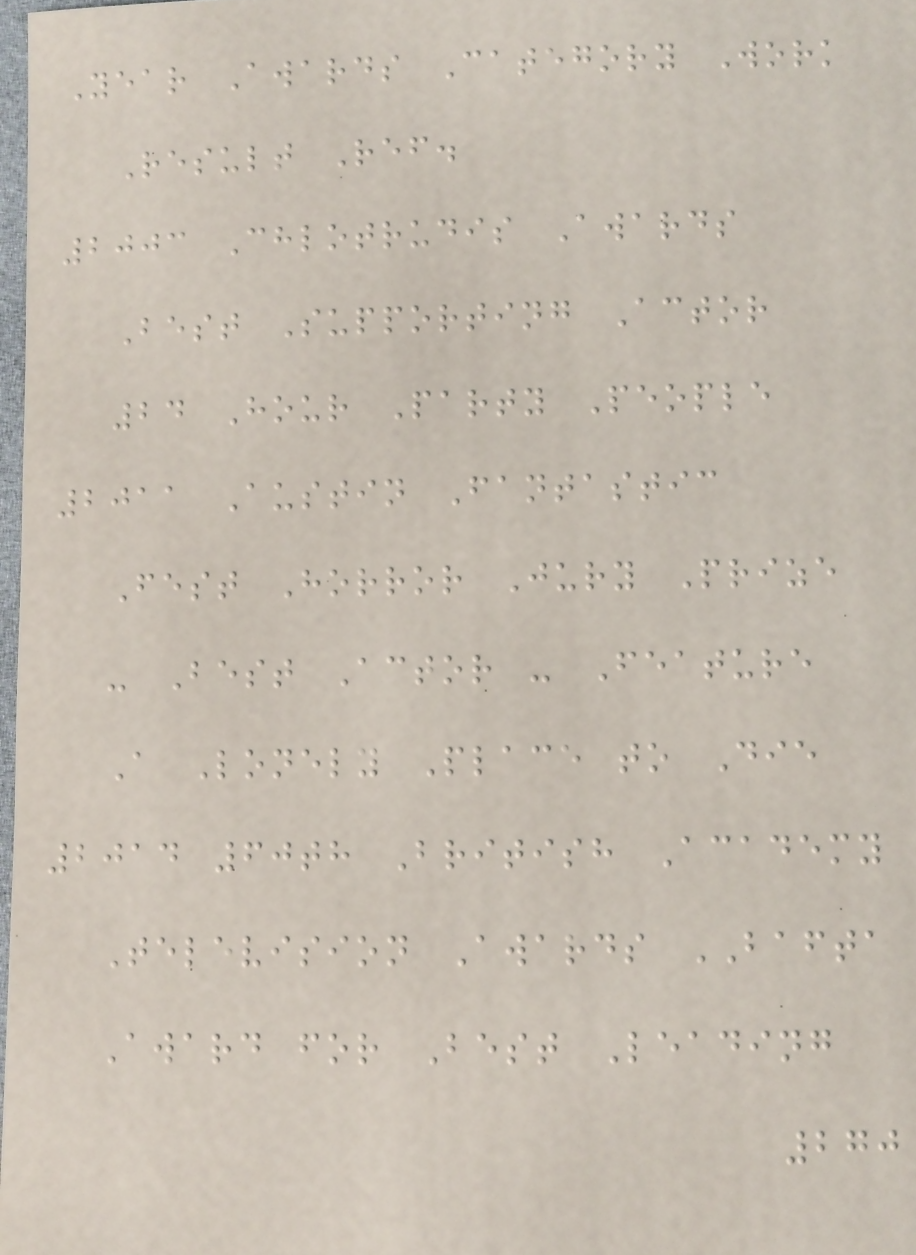Year Awards Category Work
Result Ref.
2003 Chlotrudis Awards
Best Supporting Actor
24 Hour Party People
2011 Austin Fantastic
Fest Horror Jury Prize
- Best Actor - Feature
A Lonely Place to Die
2014 60th British Academy
Television Awards BAFTA
Award for Best Leading
270
